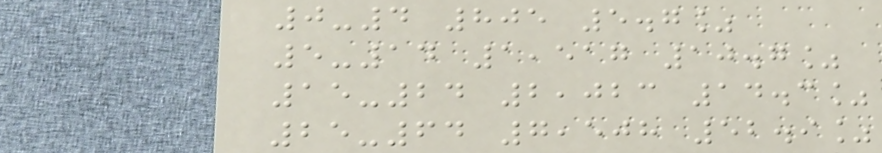0-4 805 5.7%
5-14 1,517 10.7%
15-24 2,023 14.3%
25-64 7,508 52.9%
